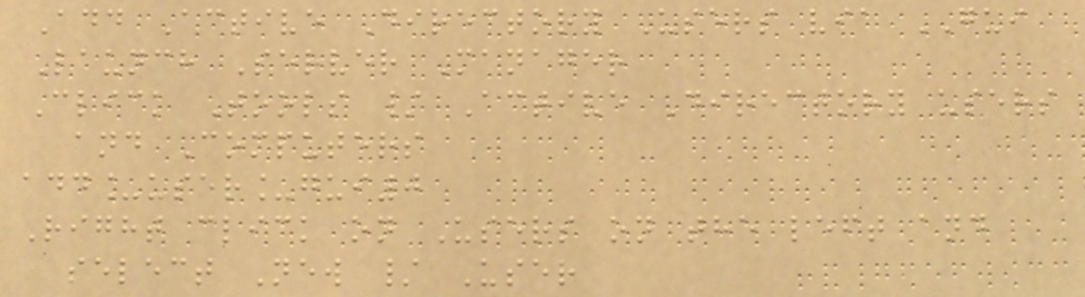Add Active Directory Users via GUI
Launch Server Manager
Click Tools / Active Directory users
and Computers
add_user_gui0
Right click on Users on the left and
select New / User
